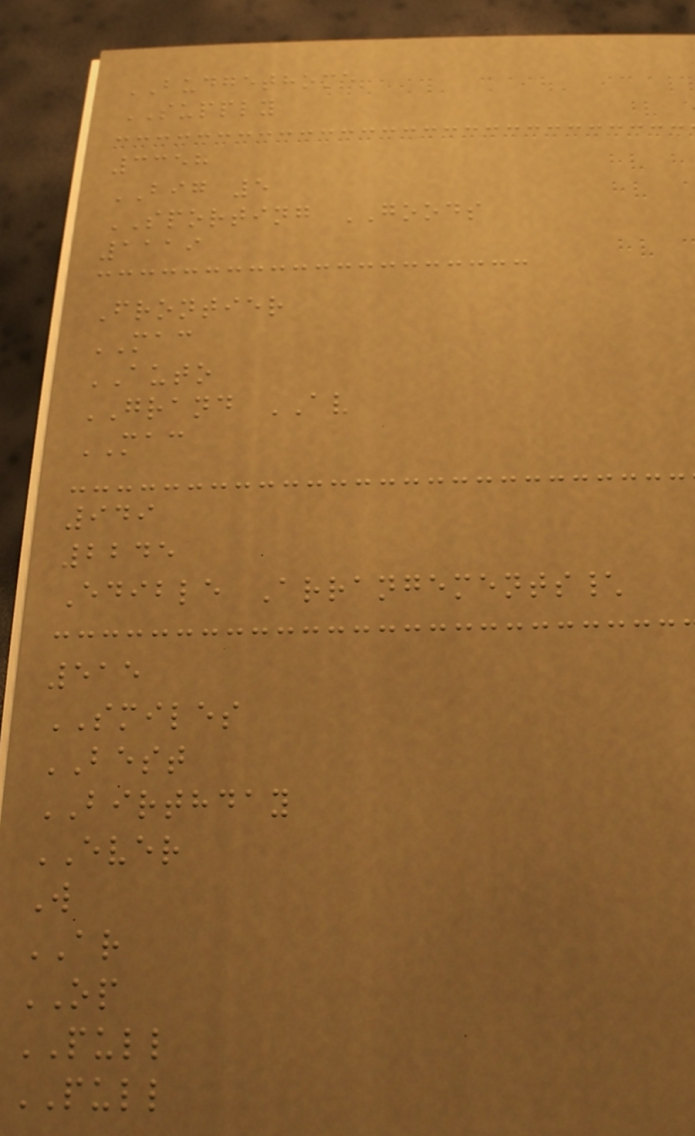BUDGETHOME
SUPPLY
3358
BIG 5
SPORTING GOODS
1119
Frontier
MAC
AUTO
GRAND AV
MAC
949
2245
Edible Arrangements\
515
SMILES
BEST
BIRTHDAY
EVER
W
AR
OP
PULL
PULL
